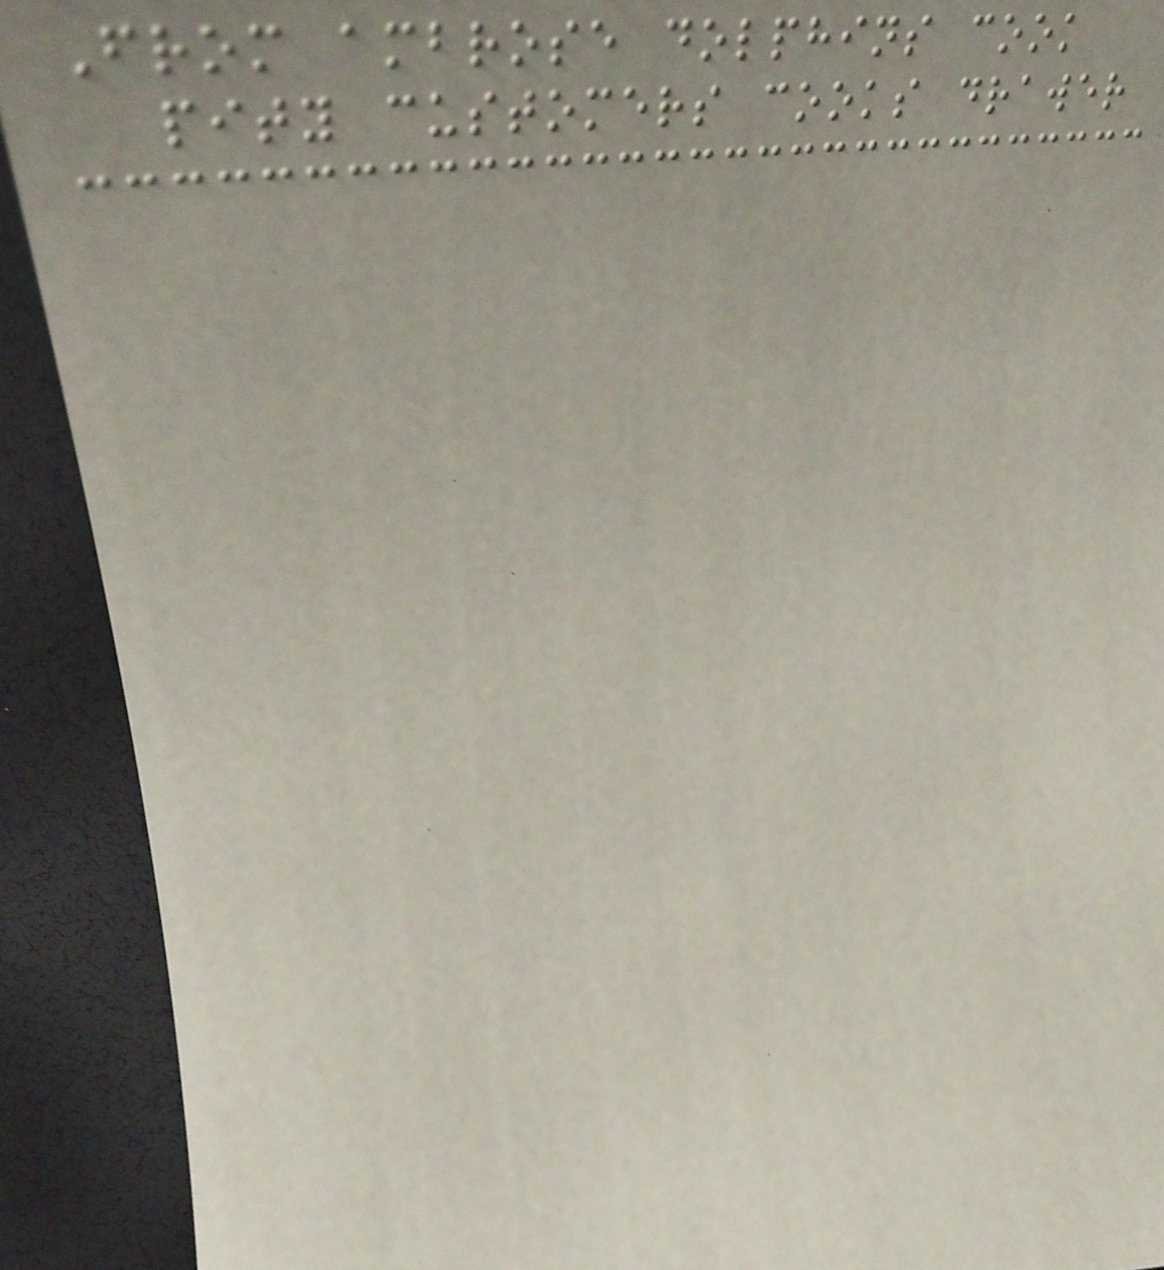From ambrose dolphins cook
pity customers cooks drawer
